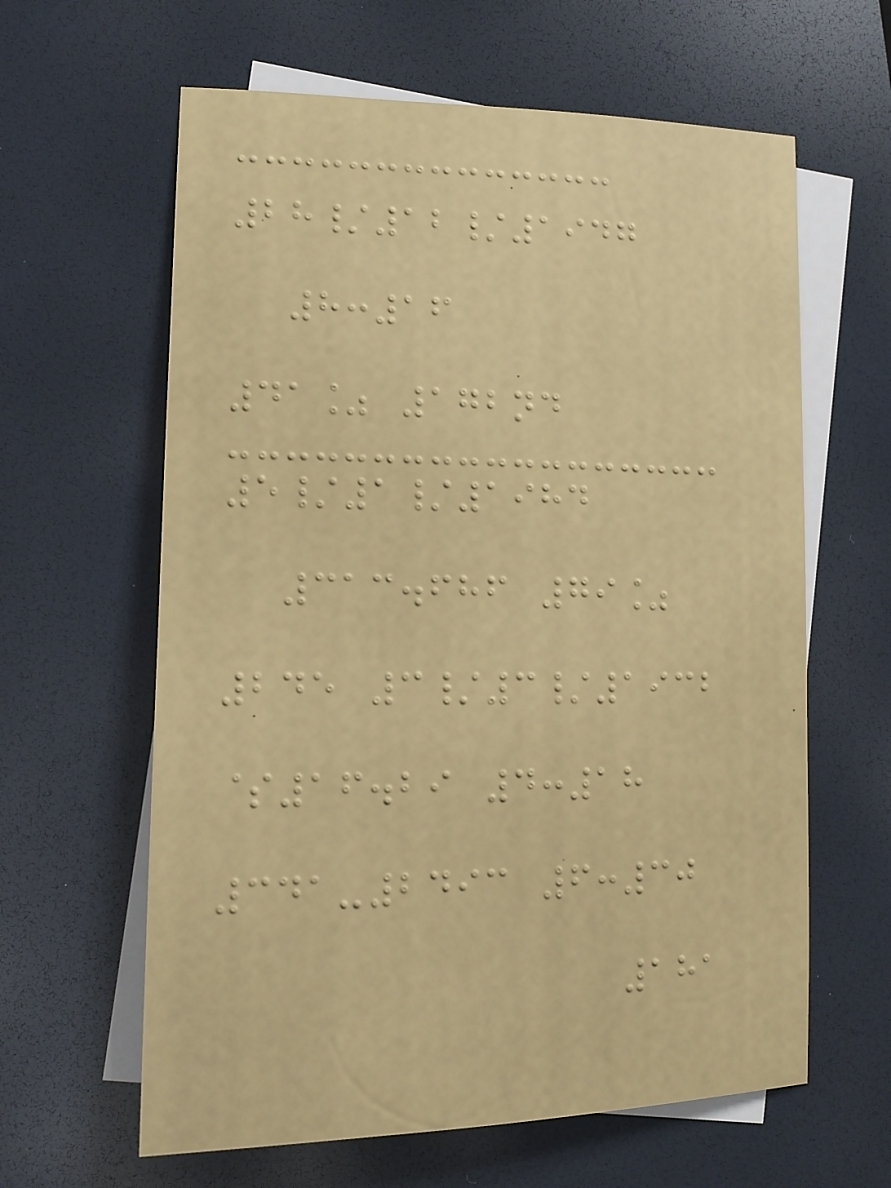28/12/1947
8:16
41% 172nd
5/1/1984
313.686 79%
245 3/3/1932
$16.29 4:18
341-2493 6:30
181
